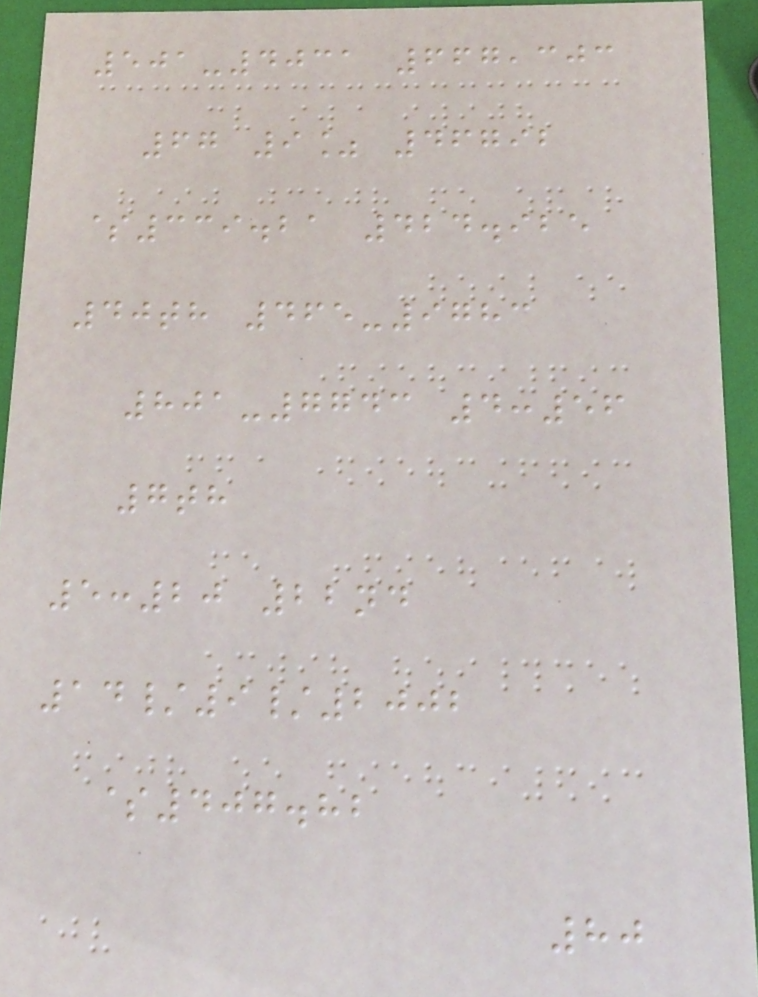501-4031 667,303
67 9% 46792
$339.21 424.925
40th 465-9783
801-7743 4:56
7th
5:20 22nd
14/9/2002
$407.82
80
